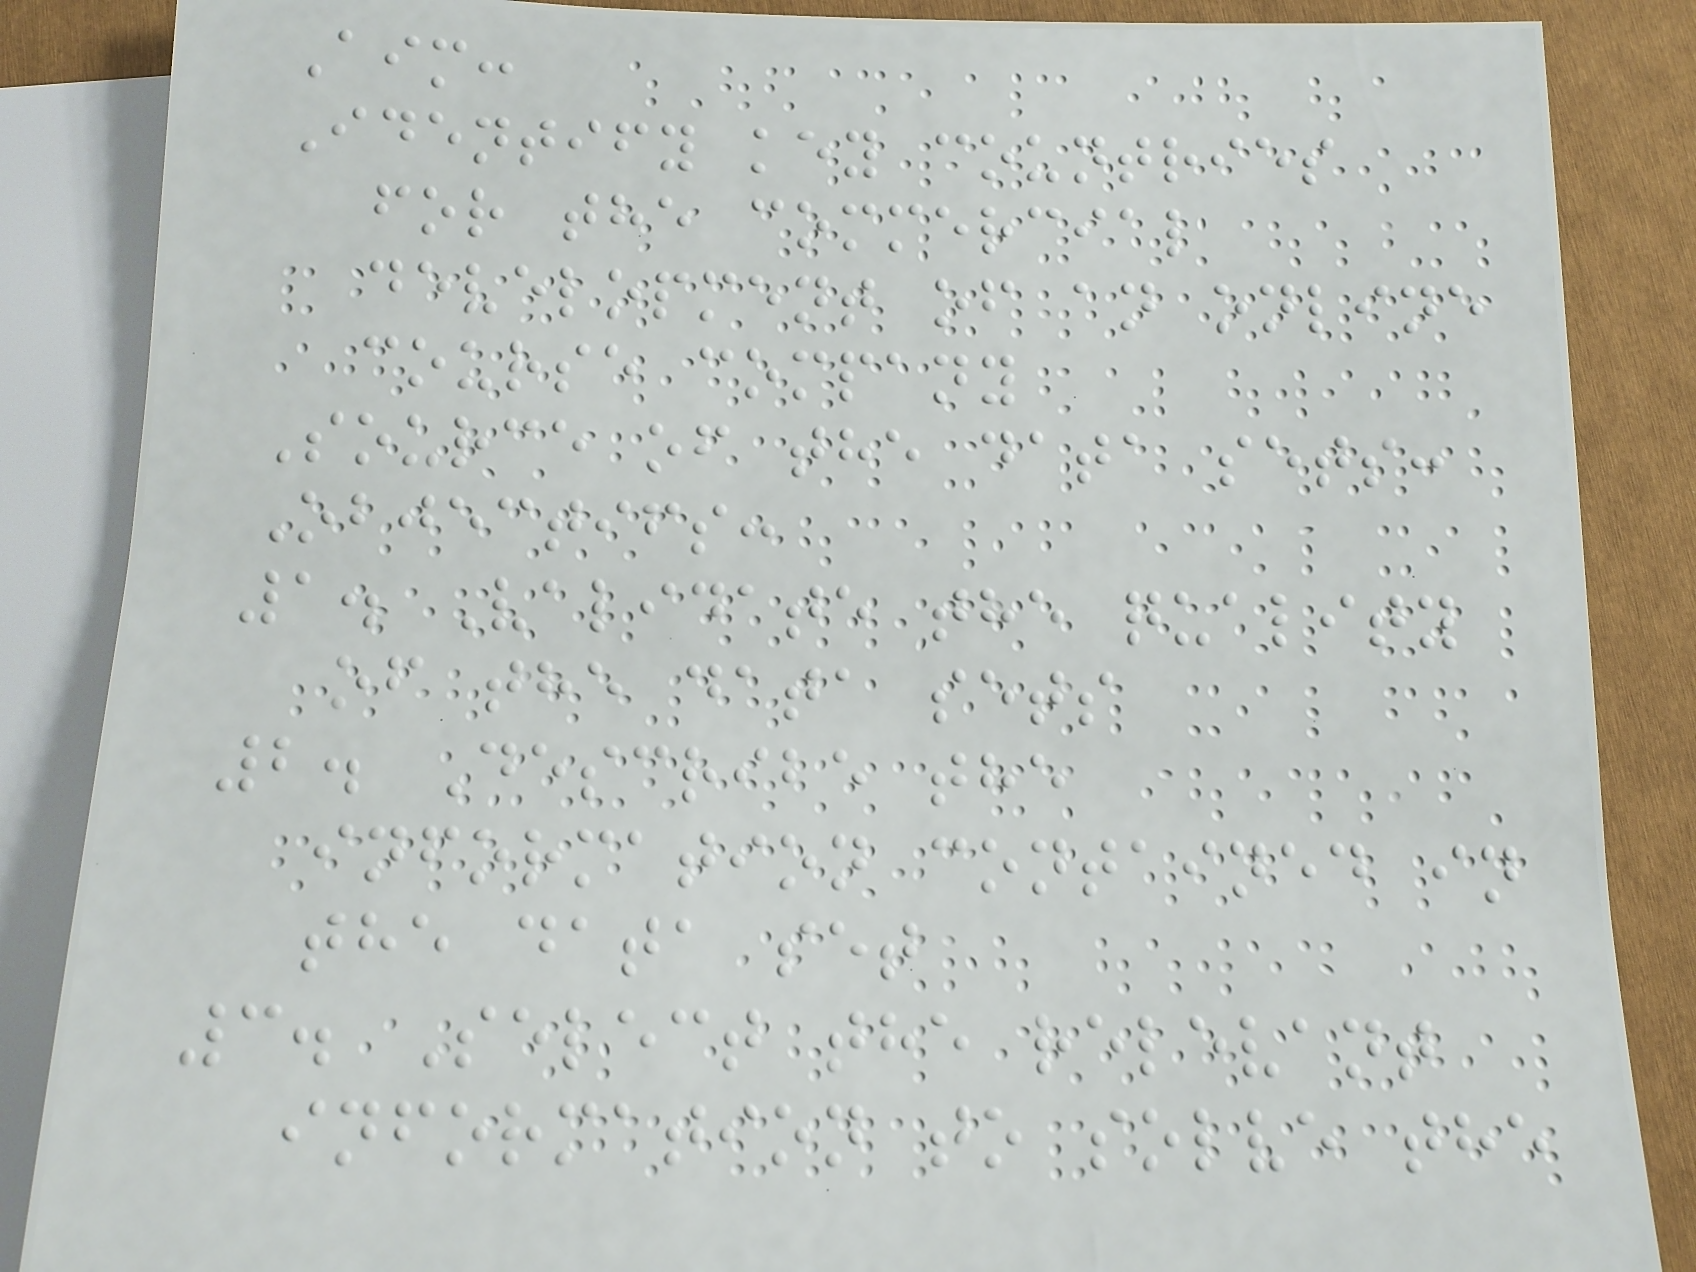Aim:
Identify key countries
for the commercial
development of an online
course company
Source of the data sets:
Objectifs:
1. Validate the quality
of the data sets
2. Describe the
information contained in
the data set
3. Select the relevant
information to solve the
